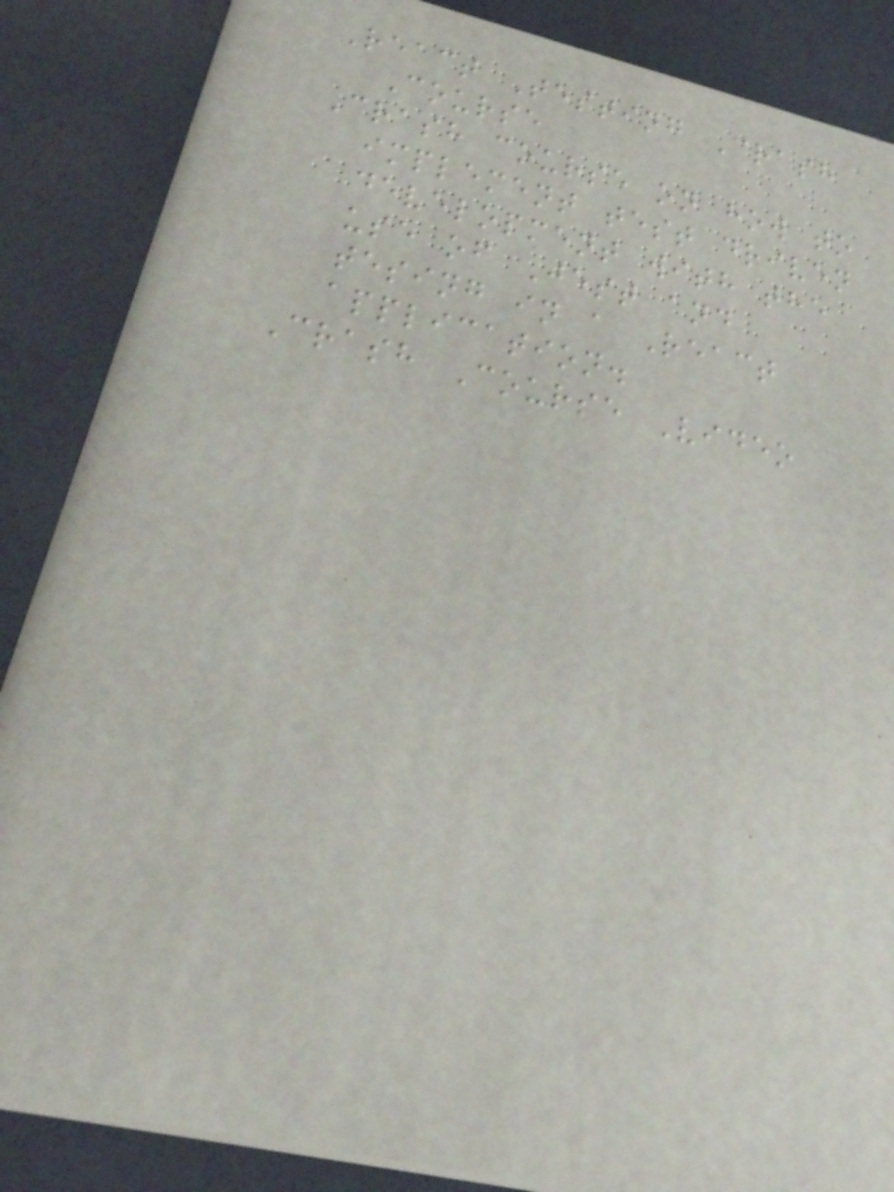React Testing Crash
Course
Crash course on how to
implement test driven
development with the
use of Jest and
tesing in a React
application.
Crash Course Video
